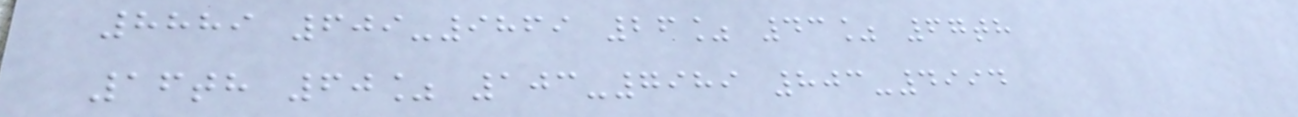8889 609-9869 26% 43% 67th
16th 60% 103-7989 803-4994
